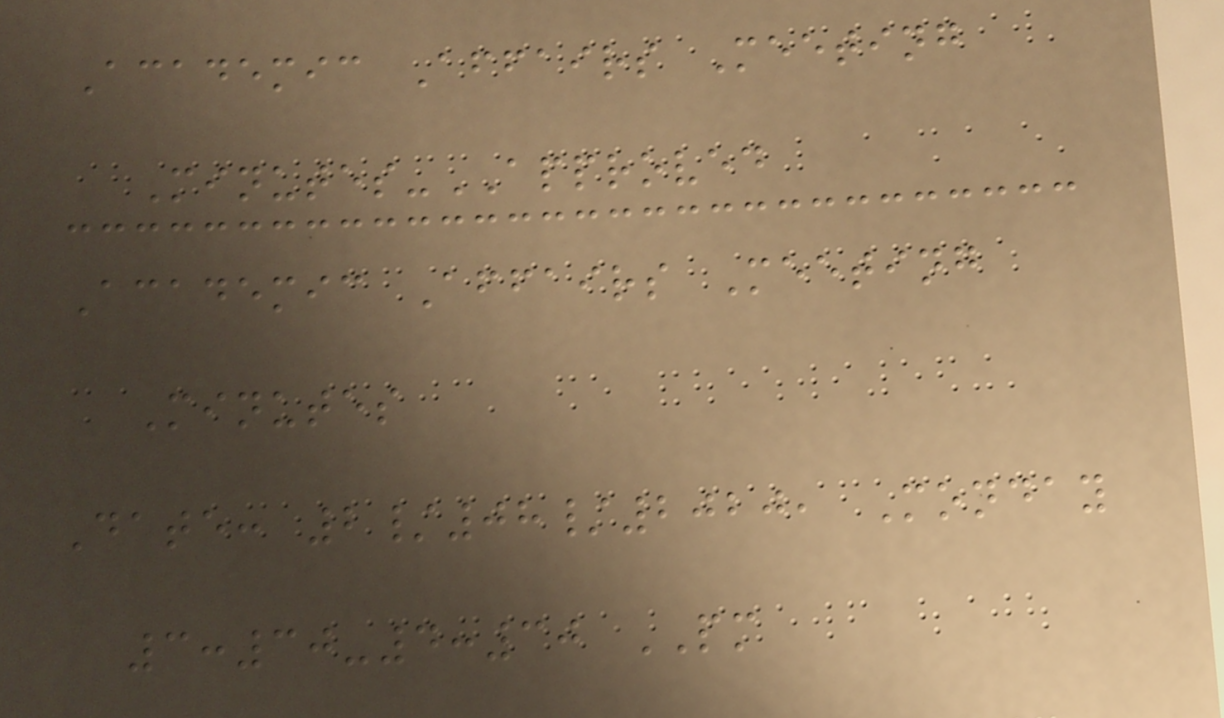Academic Affairs Meeting
Minutes-APPROVED
Academic Affairs Meeting
Minutes
Date: 2/08/2020, Monday
3:30-4:30 PM
